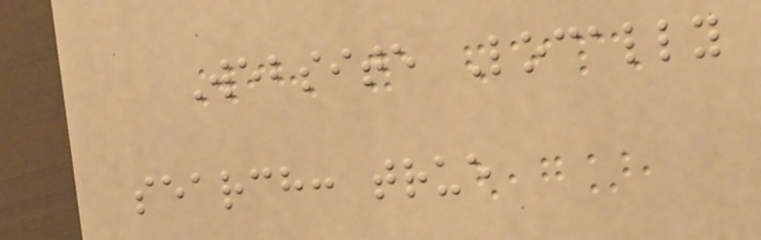Website Locally
search: true
